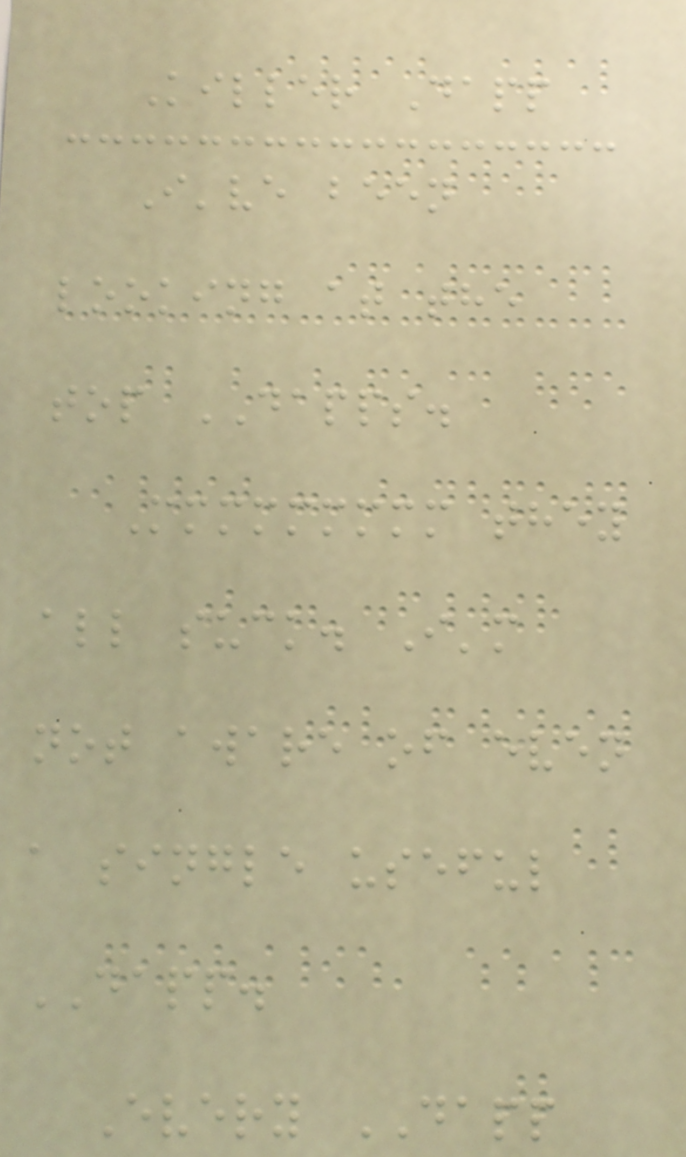Killer Dapp
I've been
looking at the
top DAPPS.
Mmmmmmmmm they
all suck. I'm
not aware of even
a single useful
DAPP.
Every DAPP
